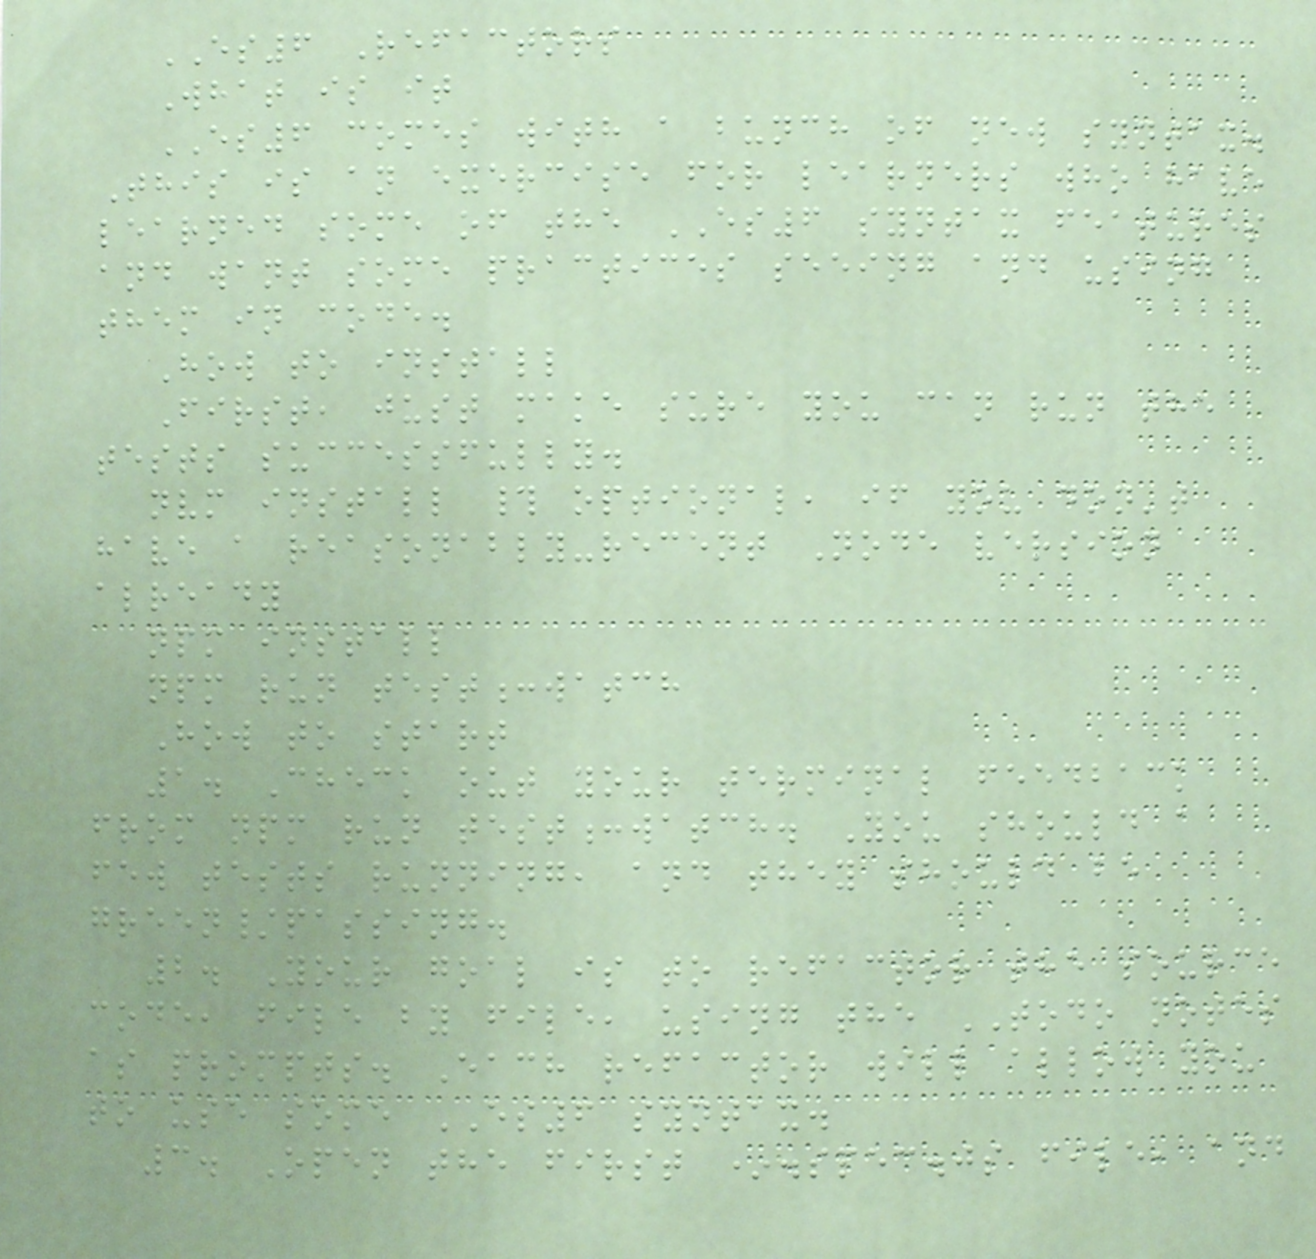ES6 Refactors
What is it
ES6 comes with a bunch of new syntax.
This is an exercise for learners who have
learned some of the ES6 syntax features
and want some practices seeing and using
them in code.
How to install
First, just make sure you can run the
tests successfully.
nvm install # optional, if you don't
have a reasonably-recent Node version
already
npm install
npm run test:watch
How to start
1. Check out your terminal feedback
from npm run test:watch. You should a
few tests running, and they should be
green/passing.
2. Your goal is to refactor the source
code, file by file, using the TODO notes
as prompts. Each refactor will allow you
to use some ES6 syntax.
3. Open the first *.spec.js file, and
